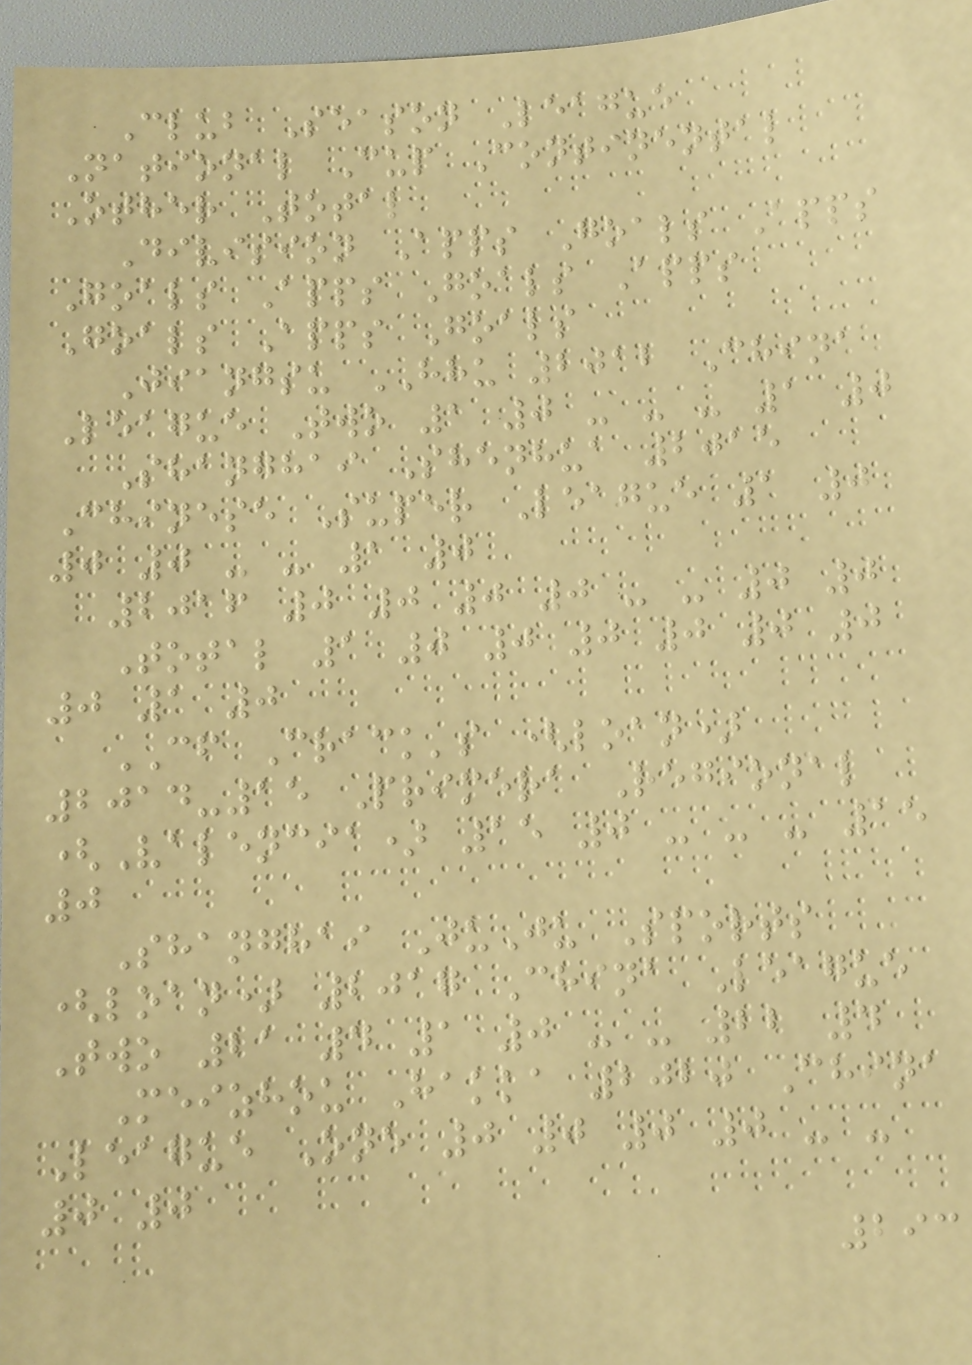Club Season League
National Cup Continental
Other Total
Division Apps Goals Apps
Goals Apps Goals Apps
Goals Apps Goals
Jiangsu HHU 2012 China
League Two 1 0 - - - 1 0
Shanghai Shenhua 2015
Chinese Super League 1 0
0 0 - - 1 0
2016 0 0 0 0 - - 0 0
Total 1 0 0 0 0 0 0
0 1 0
CF Crack's (loan)
2014-15 Primera Regional
(Valencia) 15 0 - - - 15
0
Shanghai JuJu Sports
(loan) 2017 China League
Two 21 4 1 0 - - 22 4
Meizhou Hakka 2020 China
League One 0 0 0 0 - -
0 0
293
